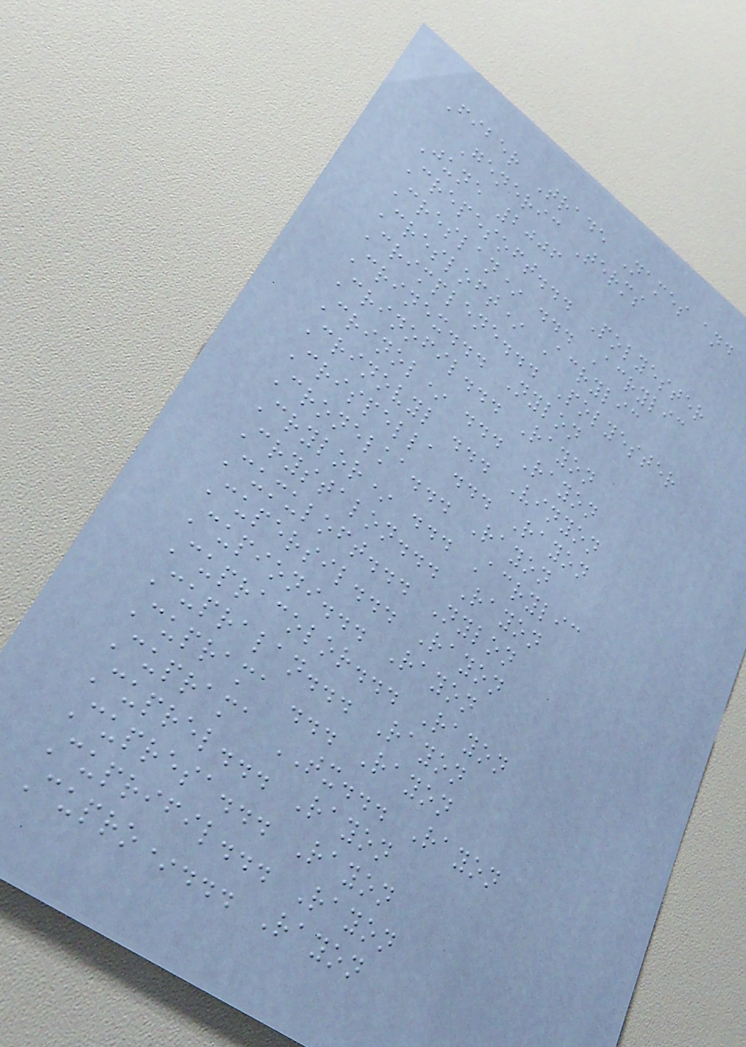Fiber Trade Names and
Generic Terms
June 2006
Crepesoft... Polyester
Creslan* ... Acrylic
Cresloft* Acrylic
Crimplene... Polyester
Crinex... Nylon
Crinofil... Rayon
Crinol* ... Rayon
Crinovyl ... Vinyon
Crispella ... Rayon
Cronelka... Rayon
Crylor* ... Acrylic
Crystalon... Rayon
Cumuloft... Nylon
Cupersil... Rayon
Cupioni... Rayon
Cupracolor... Rayon
Cupralan... Rayon
Cuprama ... Rayon
Cuprama TX... Rayon
Cuprel... Rayon
Cupresa... Rayon
Cuprifil... Rayon
Cupro*... Rayon
